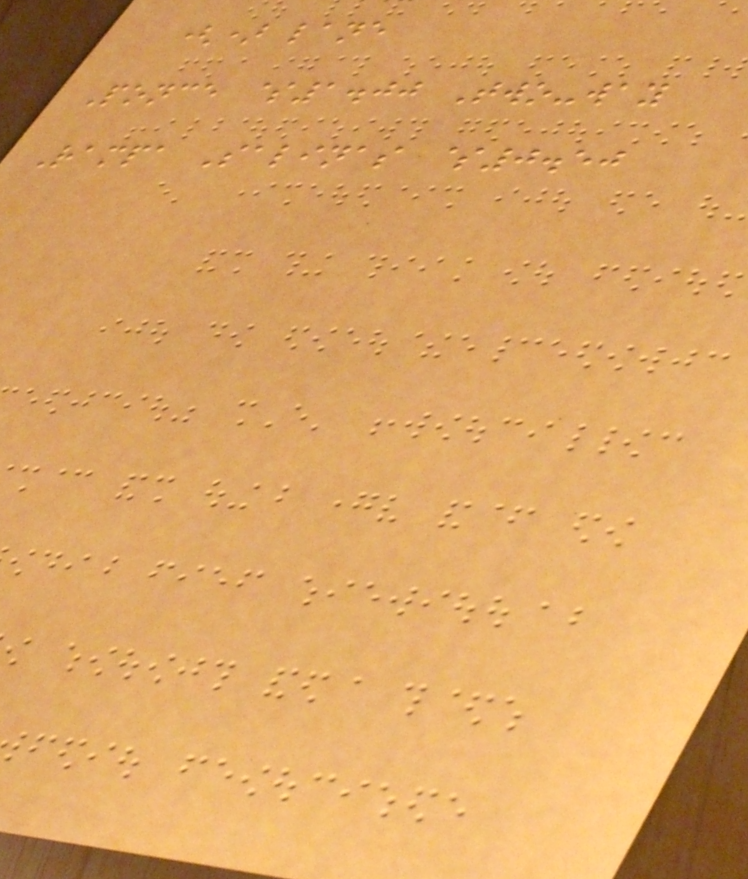() lane
Ponce $1.00 Two-way
Rampa Salinas $0.50
